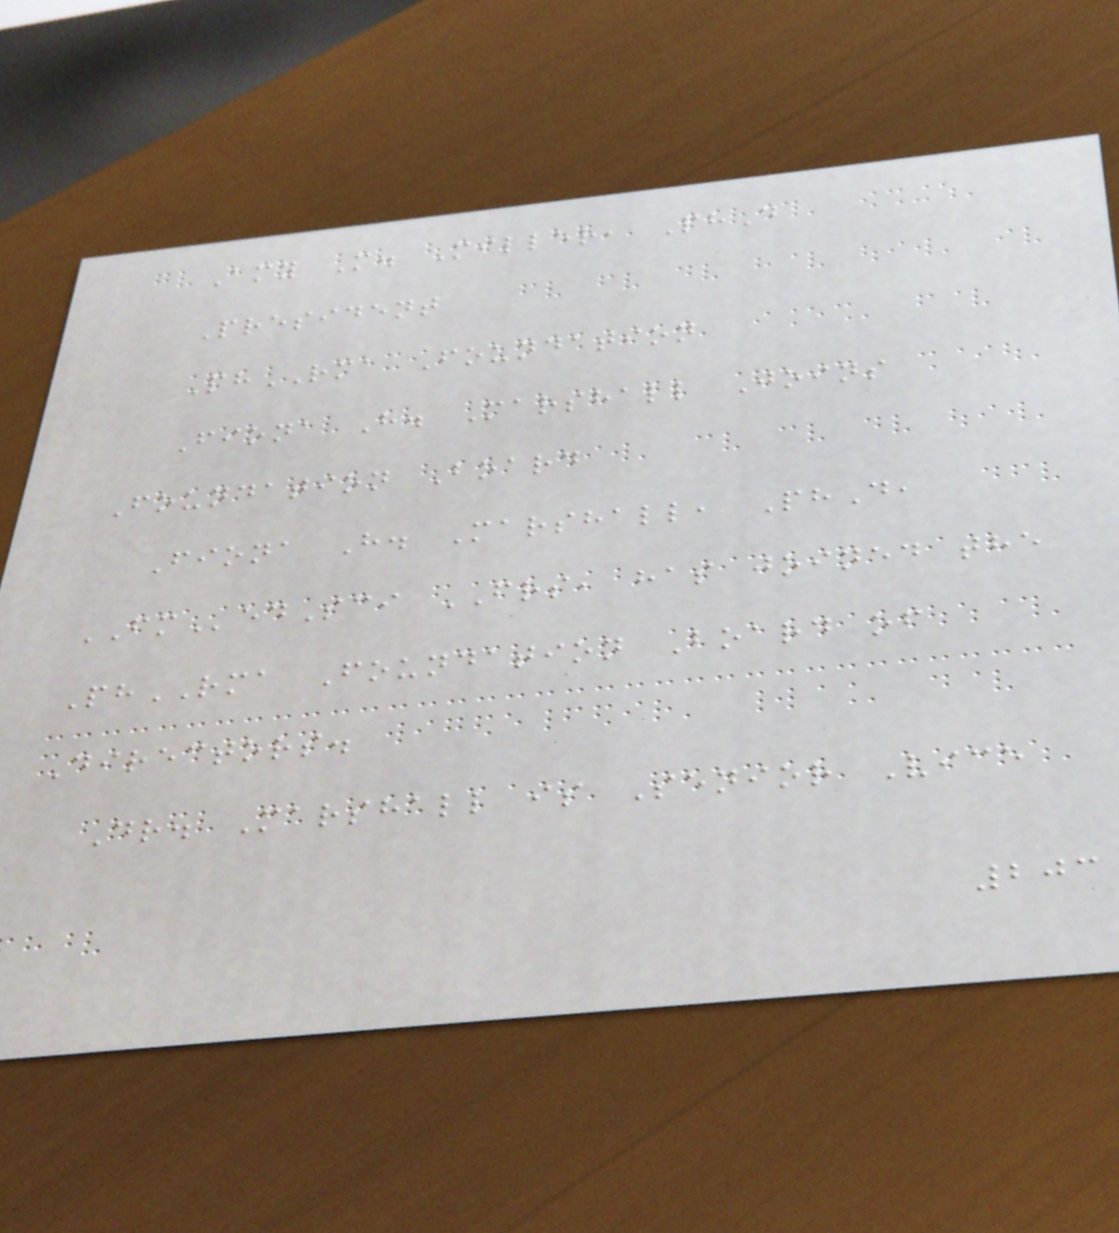Amy M. Miller, PhD
President
PhRMA Foundation
Fiona H. Marshall Joins
Foundation Board
Fiona H. Marshall, PhD,
FMedSci FRS, has joined the
PhRMA Foundation Board of
Directors.
Dr. Marshall is Senior Vice
203
